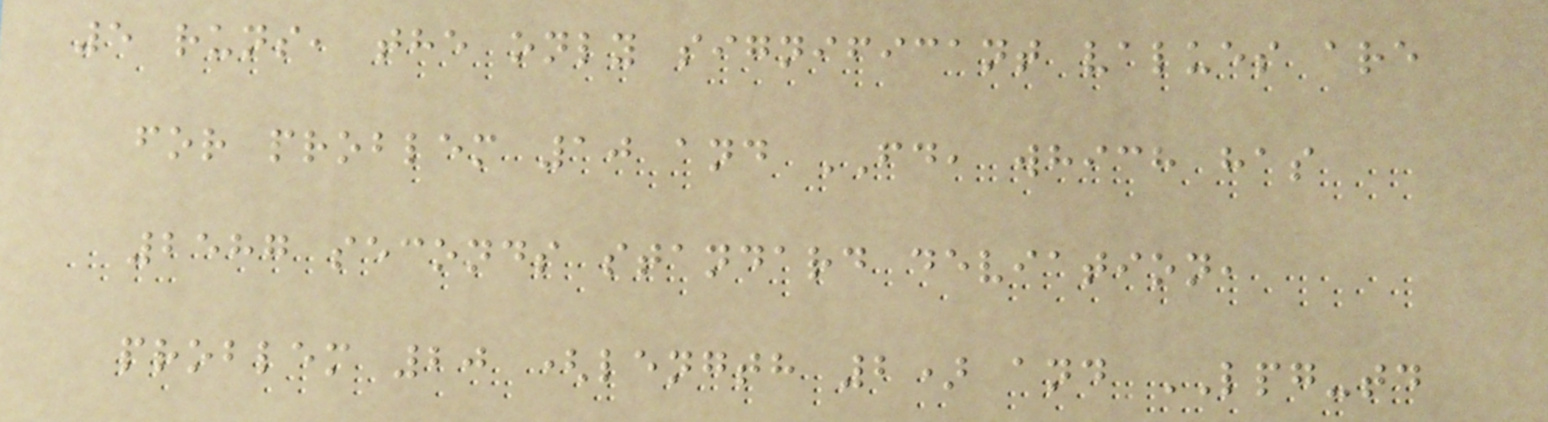5 runs, the only significant values are
for problem 10 and FD, which has
2587 seconds standard deviation,
problem 20 (length 2) and LPG-td
